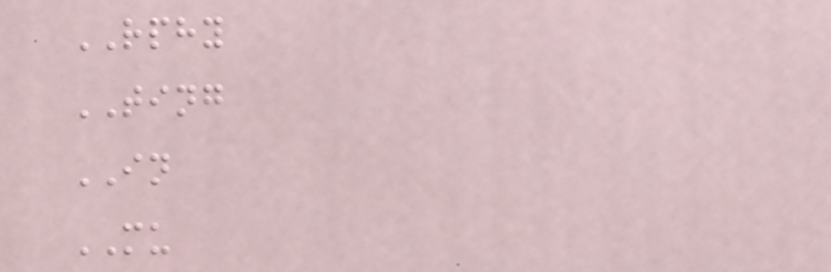RPHY
TING
IN
MU
